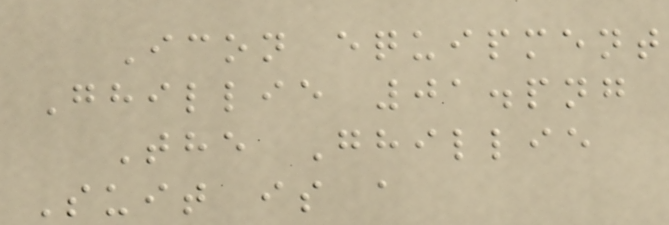Icon equipment
Ghillie 01.png
The Ghillie
Suit is a
